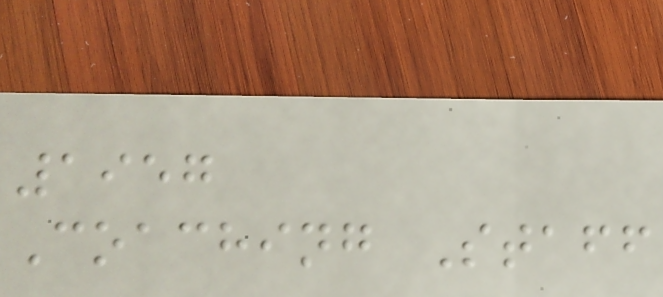1957
Coaching Staff
